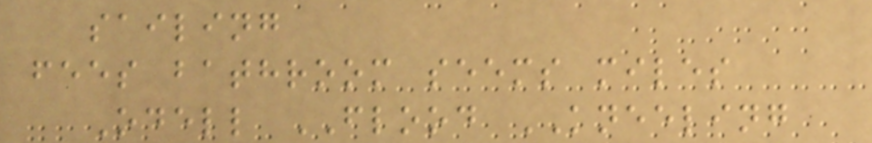sailing
fees bathroom seems miles
Odell FLOOD KNEELING
